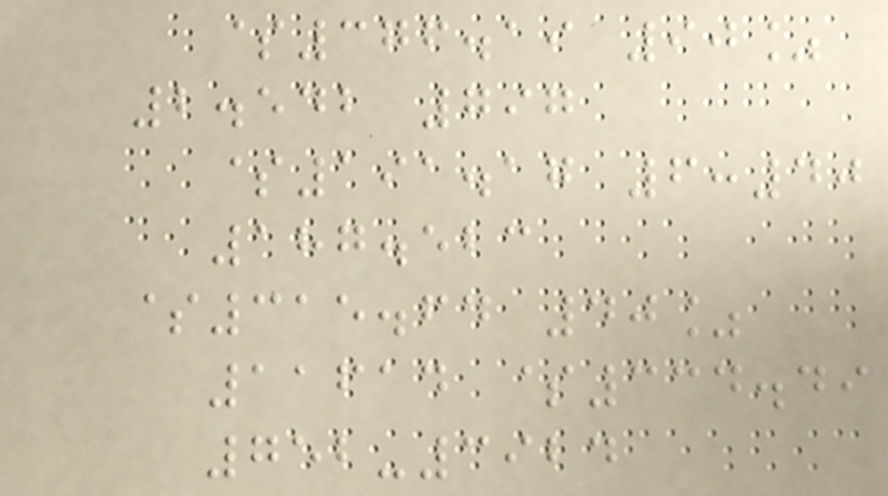$376.19 90%
2.542 797
$191.17 6:40
187.523
$315.64 40%
11614 $334.49
752-3924
